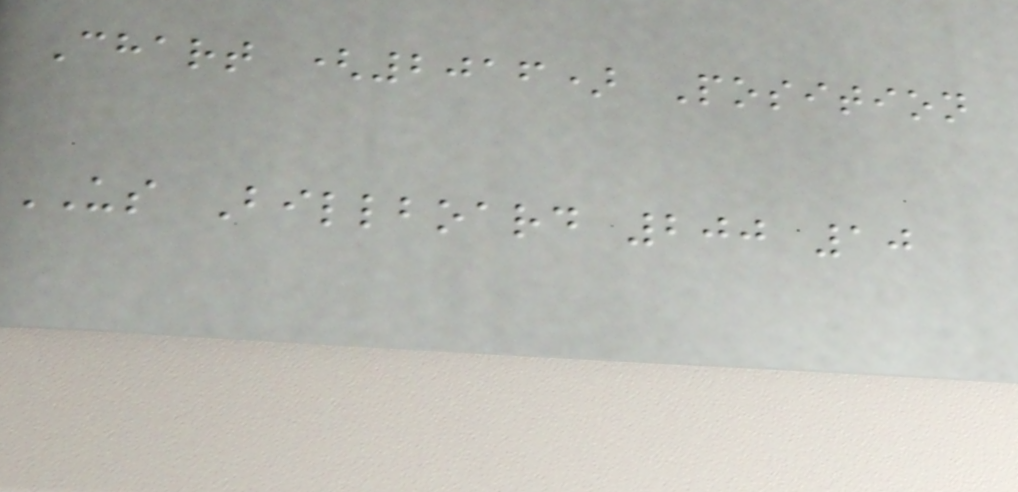Chart (2016) Position
US Billboard 200 10
